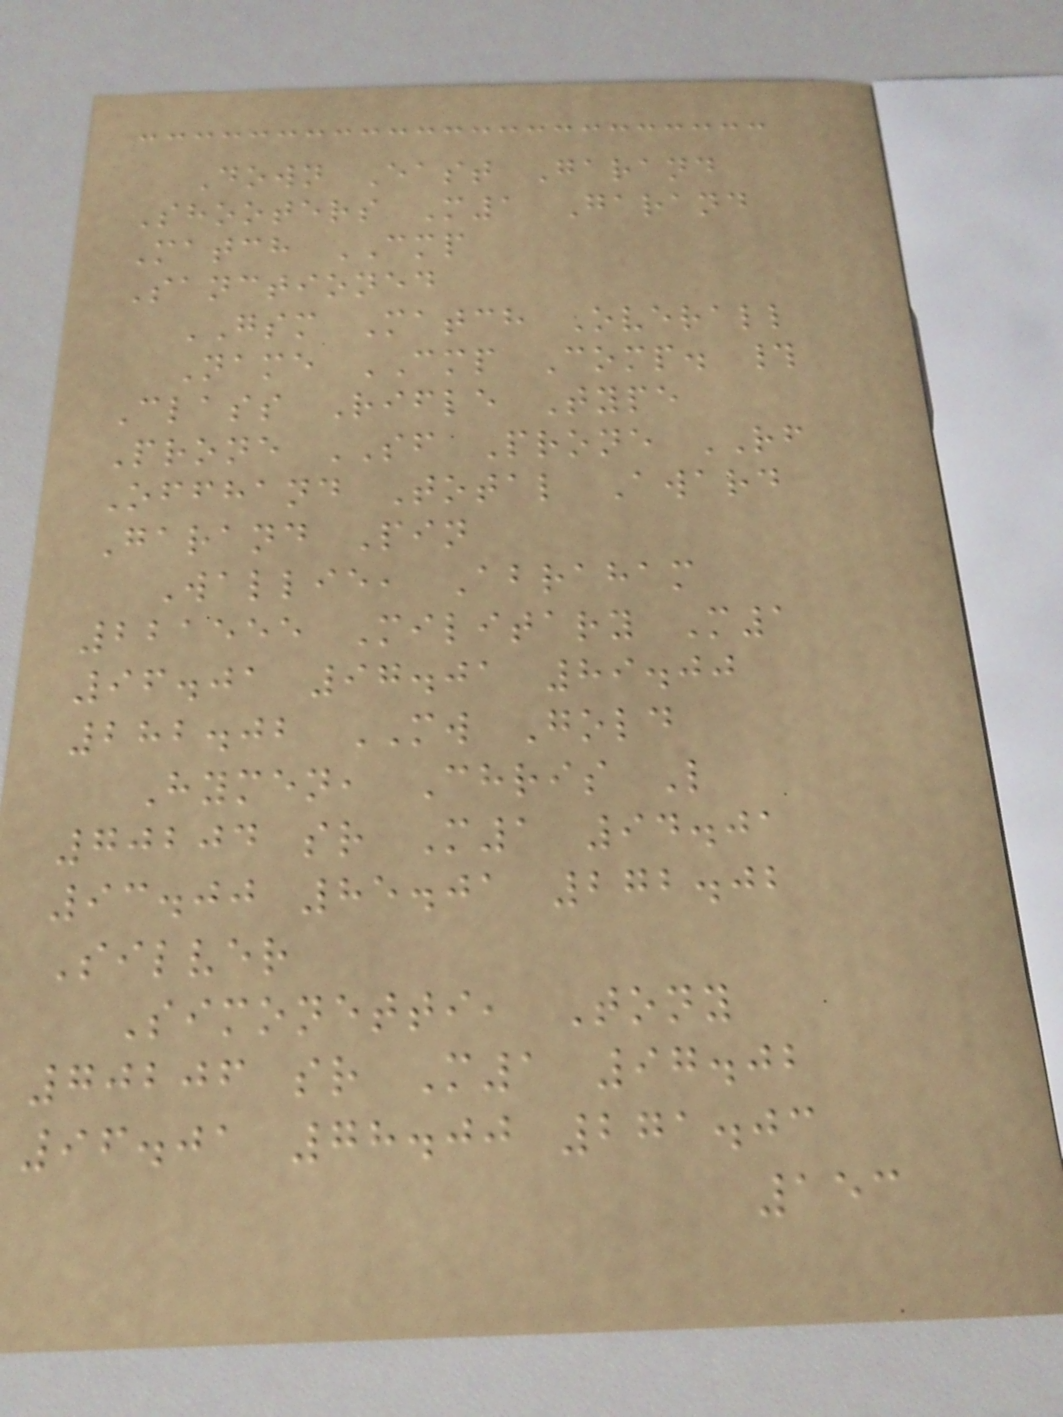Down East Garand
Shooters M1 Garand
Match CMP
Sanctioned
GSM Match Overall
Name CMP Comp. #
Class Rifle Type
Prone SF Prone RF
Offhand Total Award
Garand Pin
Wallie, Abraham
221555 Military M1
96.01 97.01 89.00
282.02 MW Gold
Hymen, Chris L
70204 sr M1 94.01
93.00 85.01 272.02
Silver
Simonetti, Tony
70206 sr M1 97.02
96.01 78.00 271.03
153
